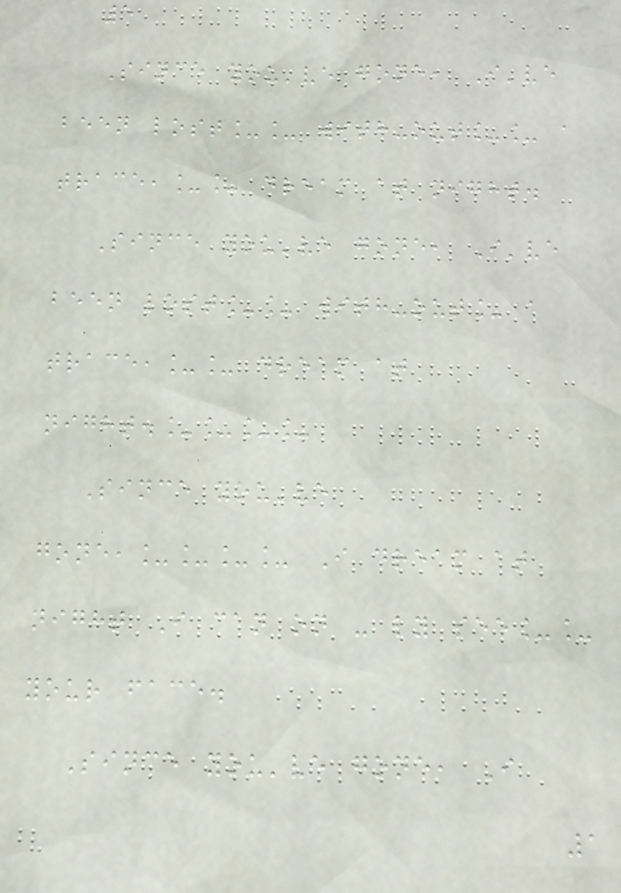5
Since you've gone, I've
been lost__ with-out__ a
trace,__ dream at night.
Since you've gone, I've
been lost__ with-out_ a
trace,__ dream at
night.____
Since you've
gone,____ I dream at
night I can on - ly see__
your face.
Since you've gone, I
1
